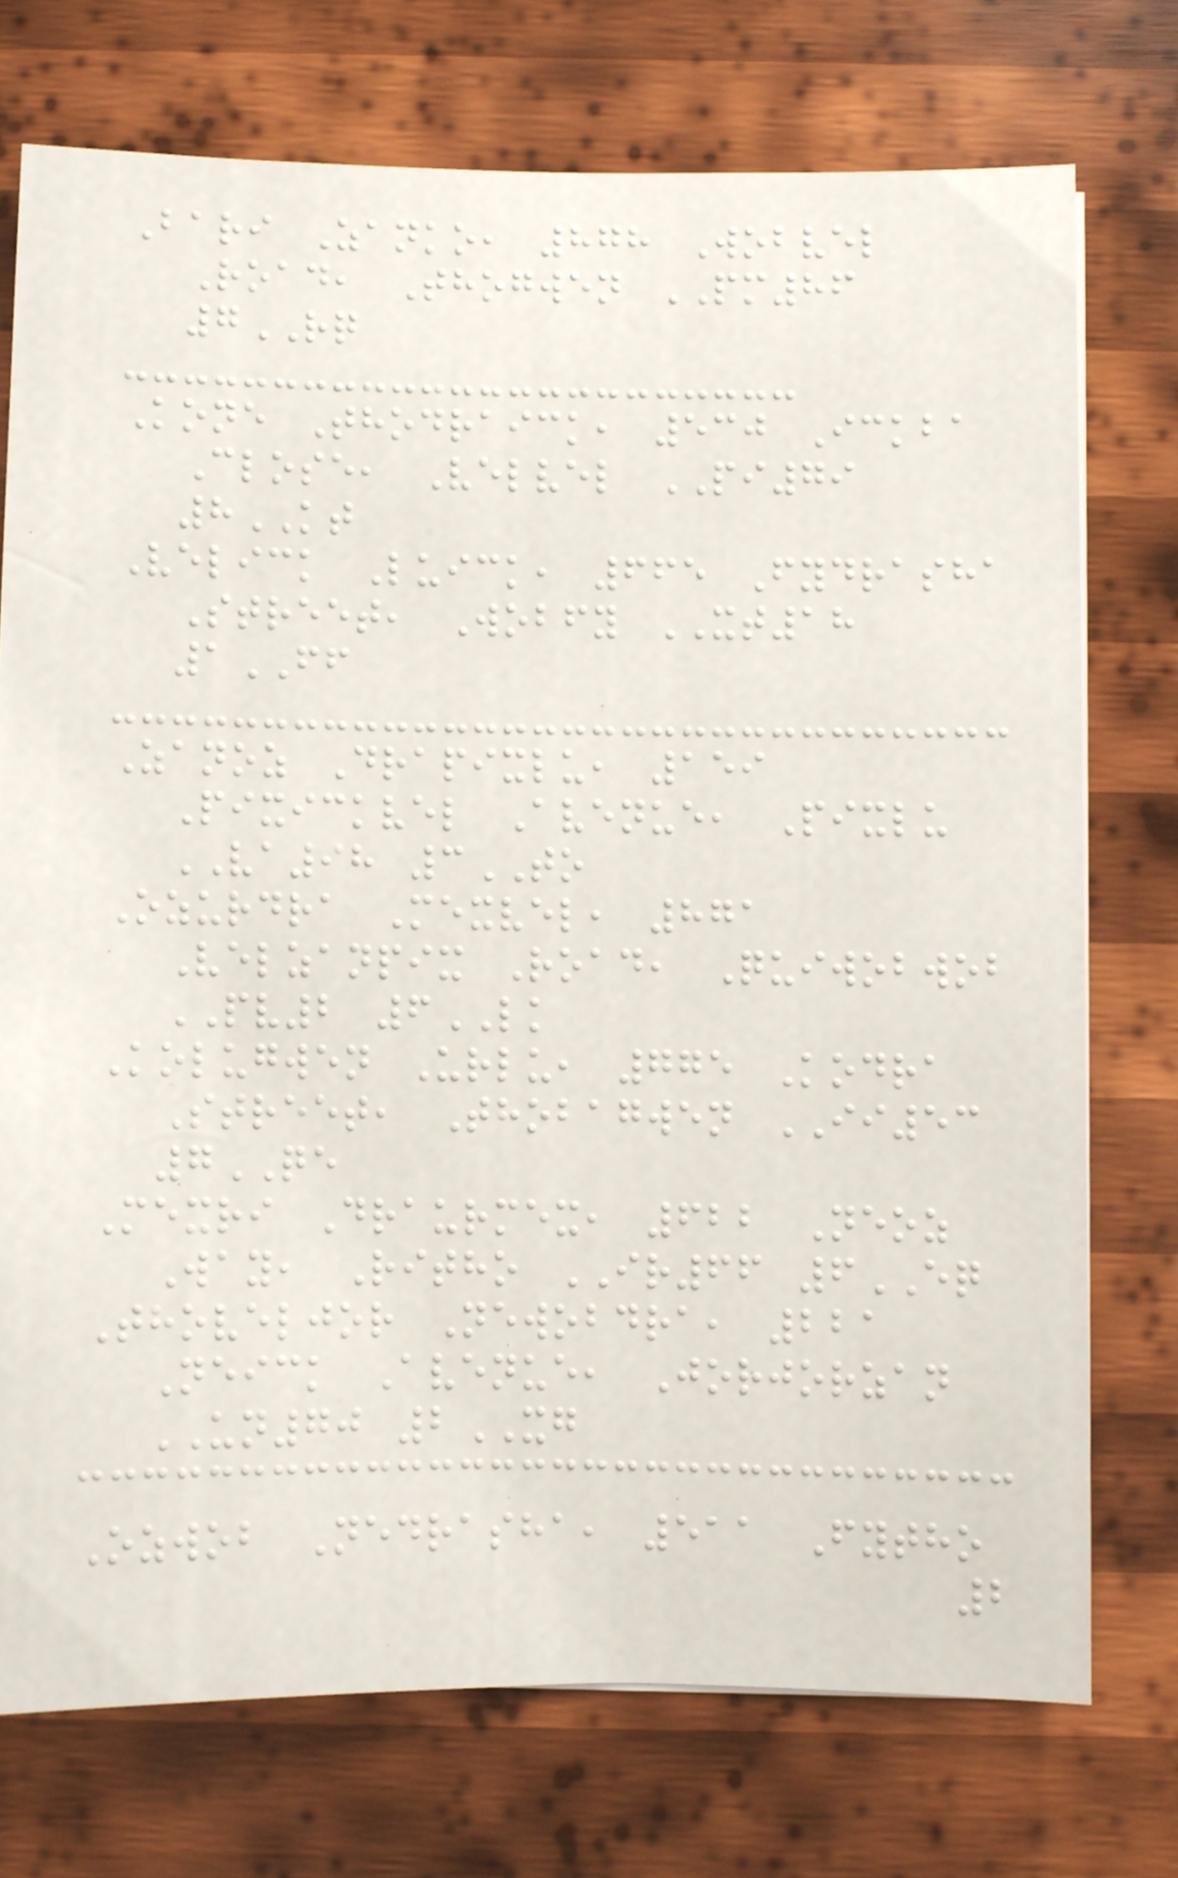Bari Zanko, 878 Wobvel
Road, Thogwen PM86
7RQ
Kone Thodraick, 530 Ickba
Close, Velvel PI79
8KT
Velick Luick, 665 Fydrasha
Street, Wobfy XT18
1FF
Zanoz Drapixlu, 159
Pixickvel Avenue, Pixlu
VA98 3TO
Ozurdra Mexvel, 871
Velzanpix Road, Quiwobwob
PV2 6LK
Kolugwen Urlu, 775 Kodra
Street, Thobagwen II53
7QE
Mexri Draurmex, 622 Neoz
Way, Ritho IR66 6EQ
Thoveljor Newobdra, 221
Neick Avenue, Jorjorzan
UN70 2XG
Ozwob Nedrasha, 511 Fytho
2
